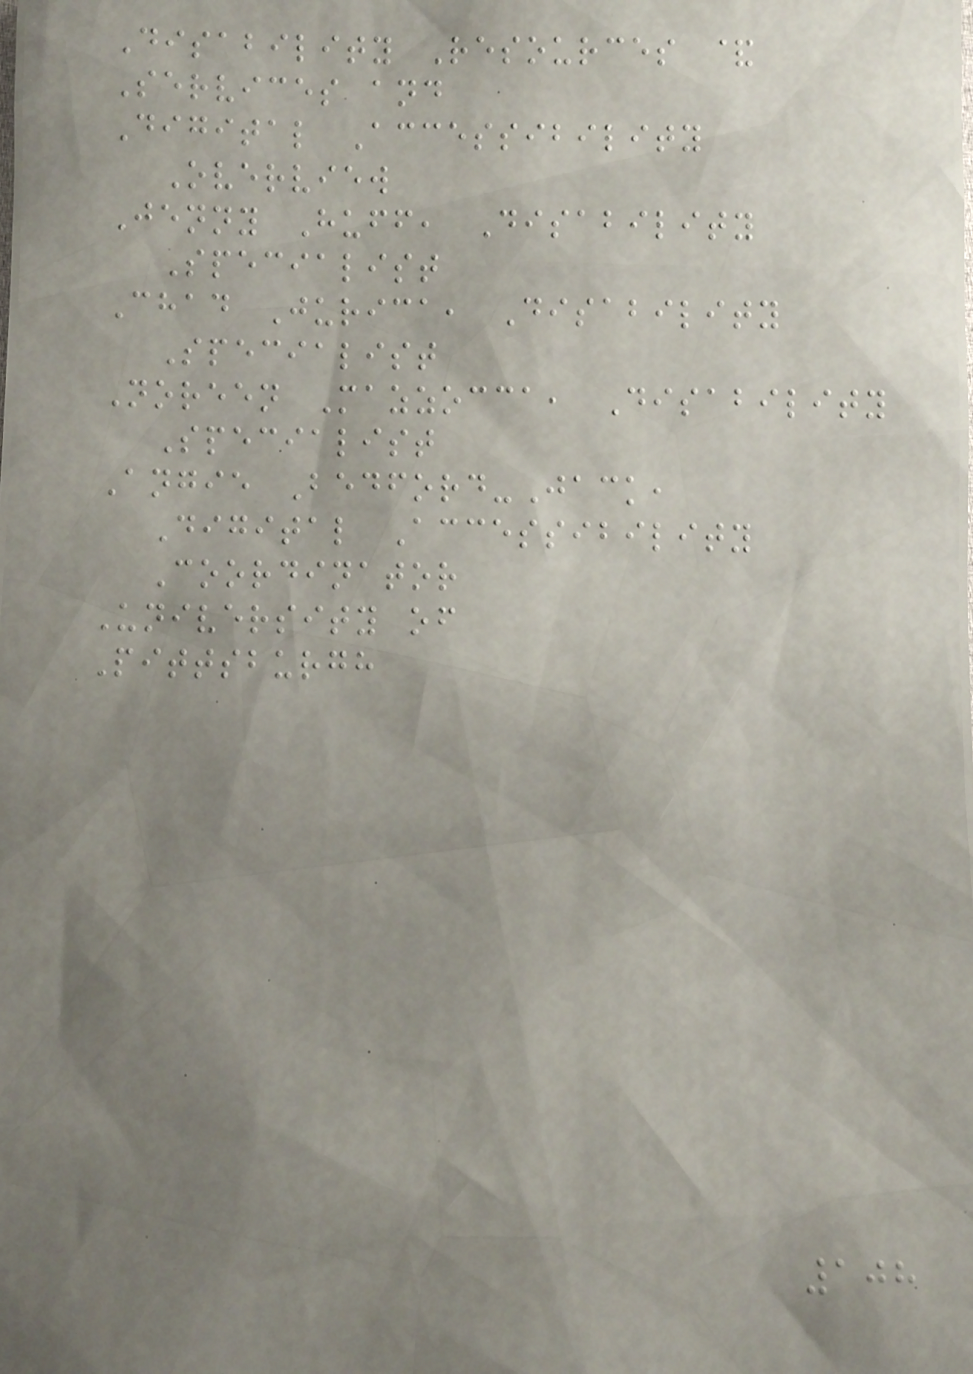Disability Resources &
Services and
Digital Accessibility
Overview
Jenny Huff, Disability
Specialist
Chad Jurica, Disability
Specialist
Noreen Mazzocca, Disability
Specialist
Angie Bedford-Jack,
Digital Accessibility
Coordinator
University of
Pittsburgh
108
